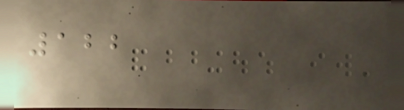122
